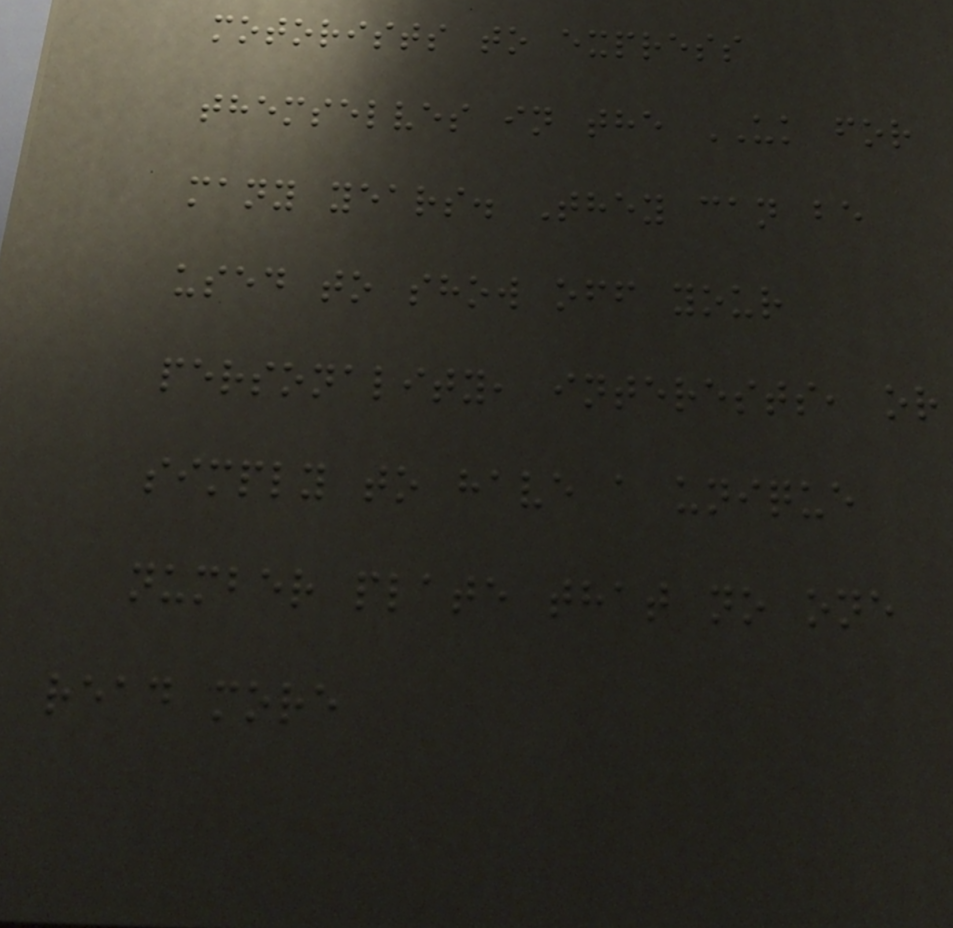motorists to express
themselves in the UK for
many years. They can be
used to show off your
personality, interests, or
simply to have a unique
number plate that no one
read more
